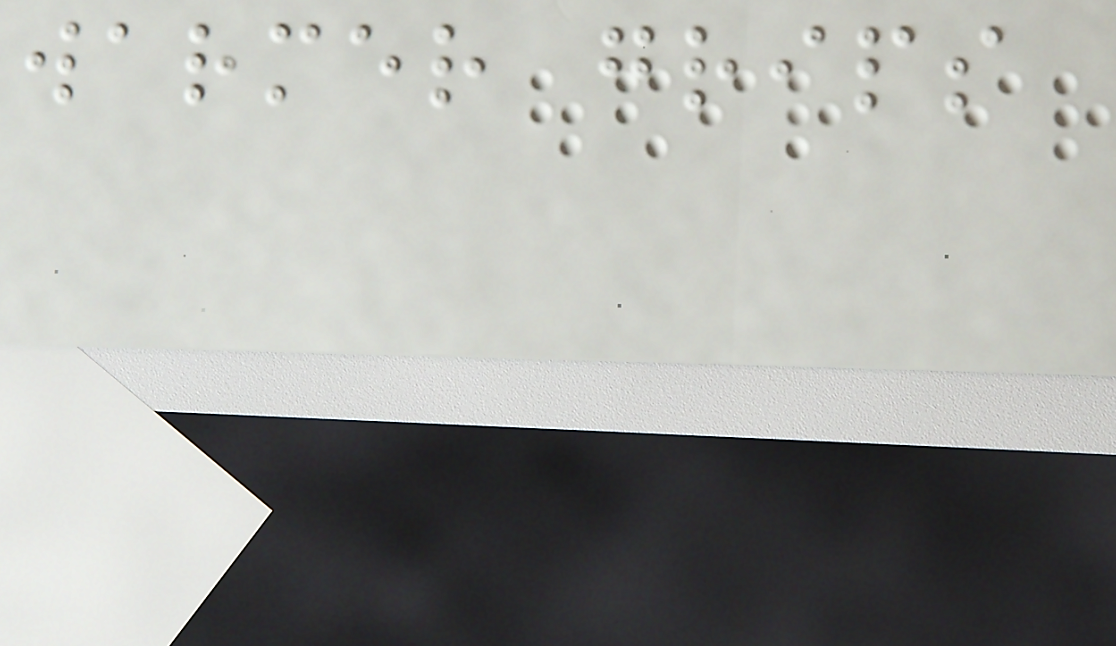warmer grips
